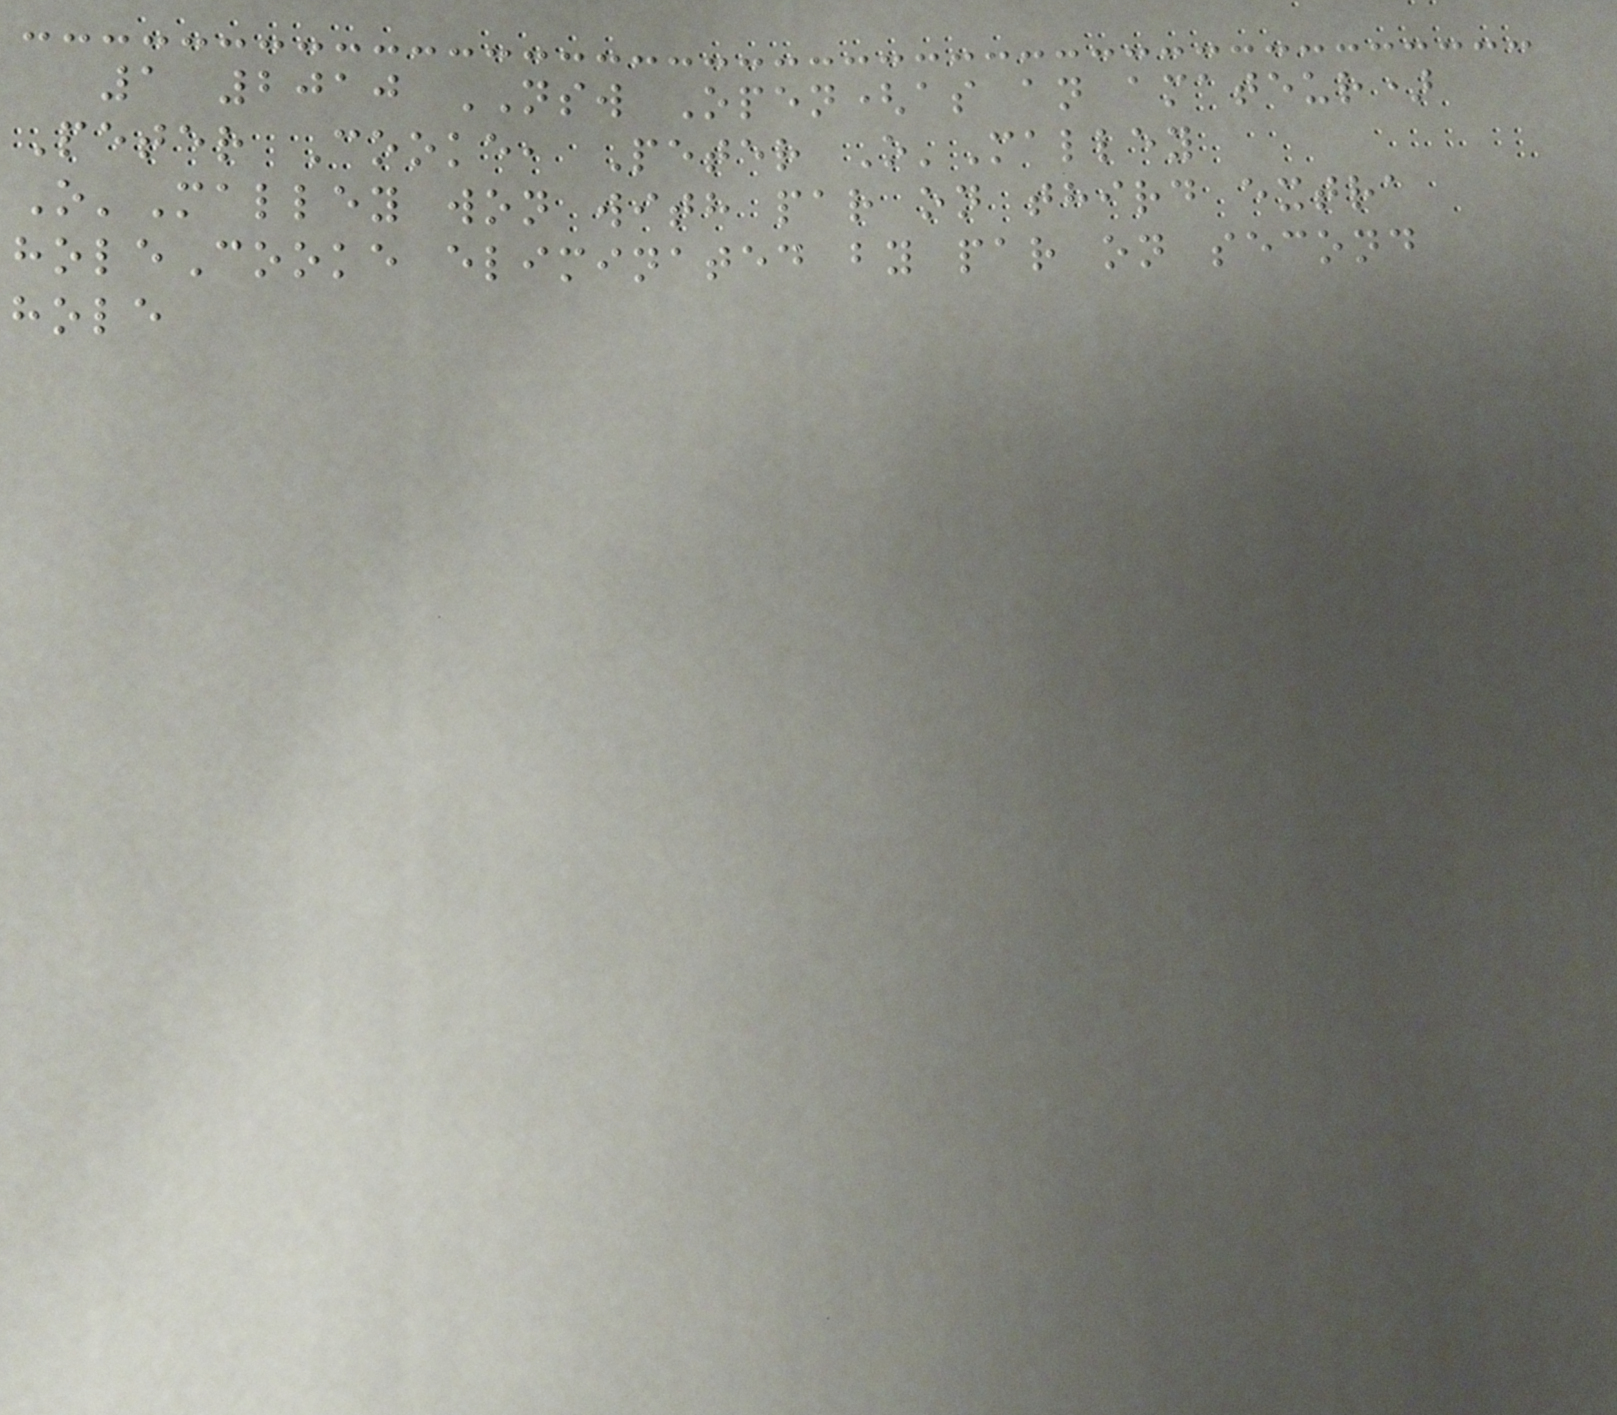1 2010 NSW Open(as an amateur)
Peter Cooke, Peter O'Malley
O'Malley won with par on third extra
holeCooke eliminated by par on second
hole
